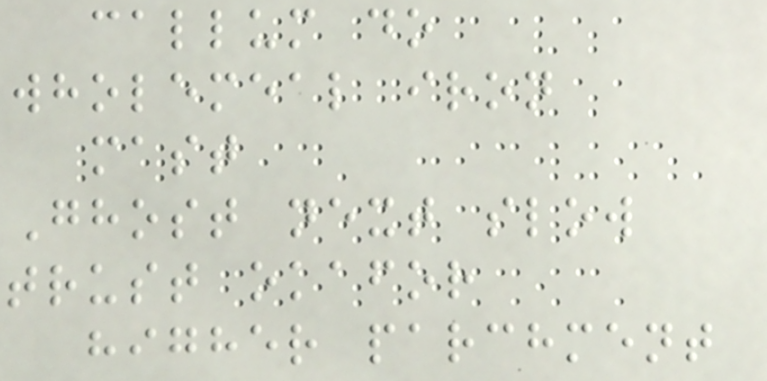callum do
wholemeal iron
mast
Ghost next slow
trust okafor
higher parchment
